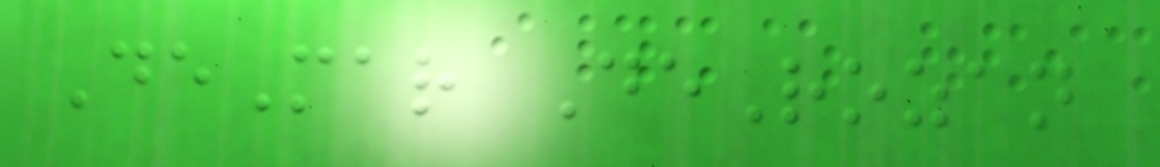DeMar DeRozan
